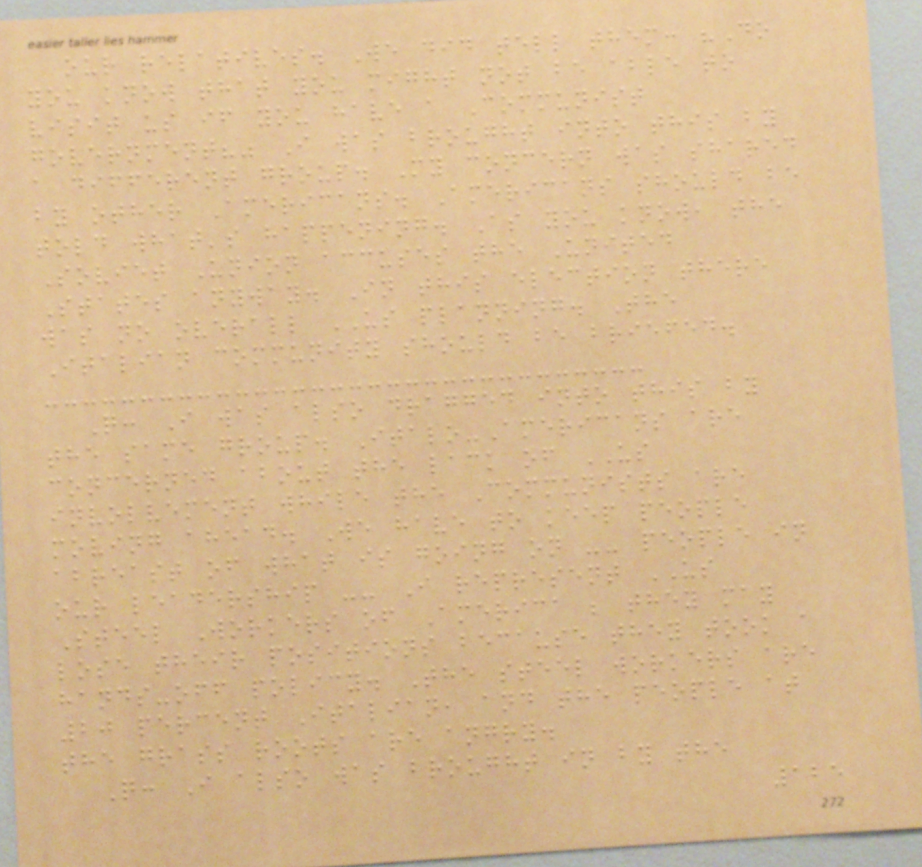our relatives. We did tell them: "Do
you know that you might not be able to
visit us if you have a Communist
government?" I was brought into this by
a different group. My concern was shared
by other Americans. Americans should be
told what's happening. As you know, the
Soviet Union accuses the United
States anyway. In this election there
was no overall US planning. The
Italian community should be briefed.
Q: I was also dragged into this by
the same group. Italo-Americans are
concerned about the lack of US
involvement while the Communists are
moving ahead. We have to keep people
abreast of what is going on -- people in
our leadership -- I represent US
Steel Workers of America ; they may
lose their positions because they took a
hands-off policy. The steel workers are
20 percent Italian, and the people at
the grass roots are angry.
Q: I also was brought in by the
125
